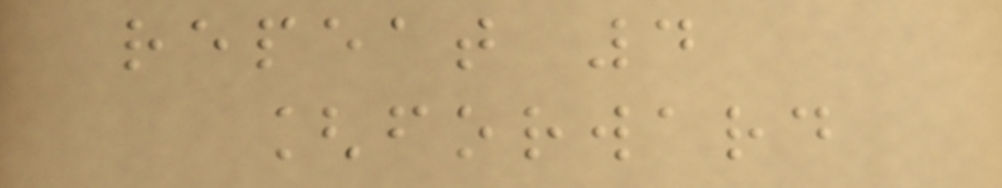repeat 4
[forward
